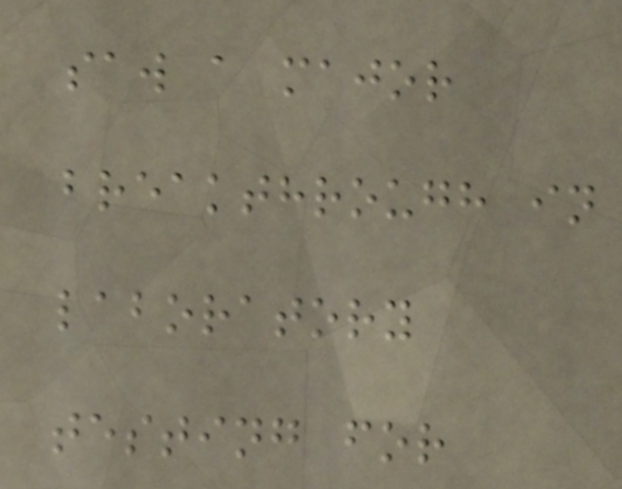saw a major
breakthrough in
laboratory
testing for
